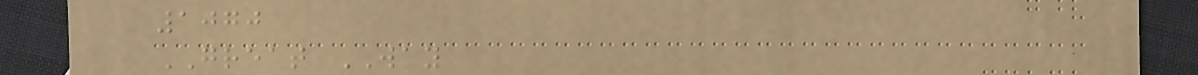1070
GREAT WAY
